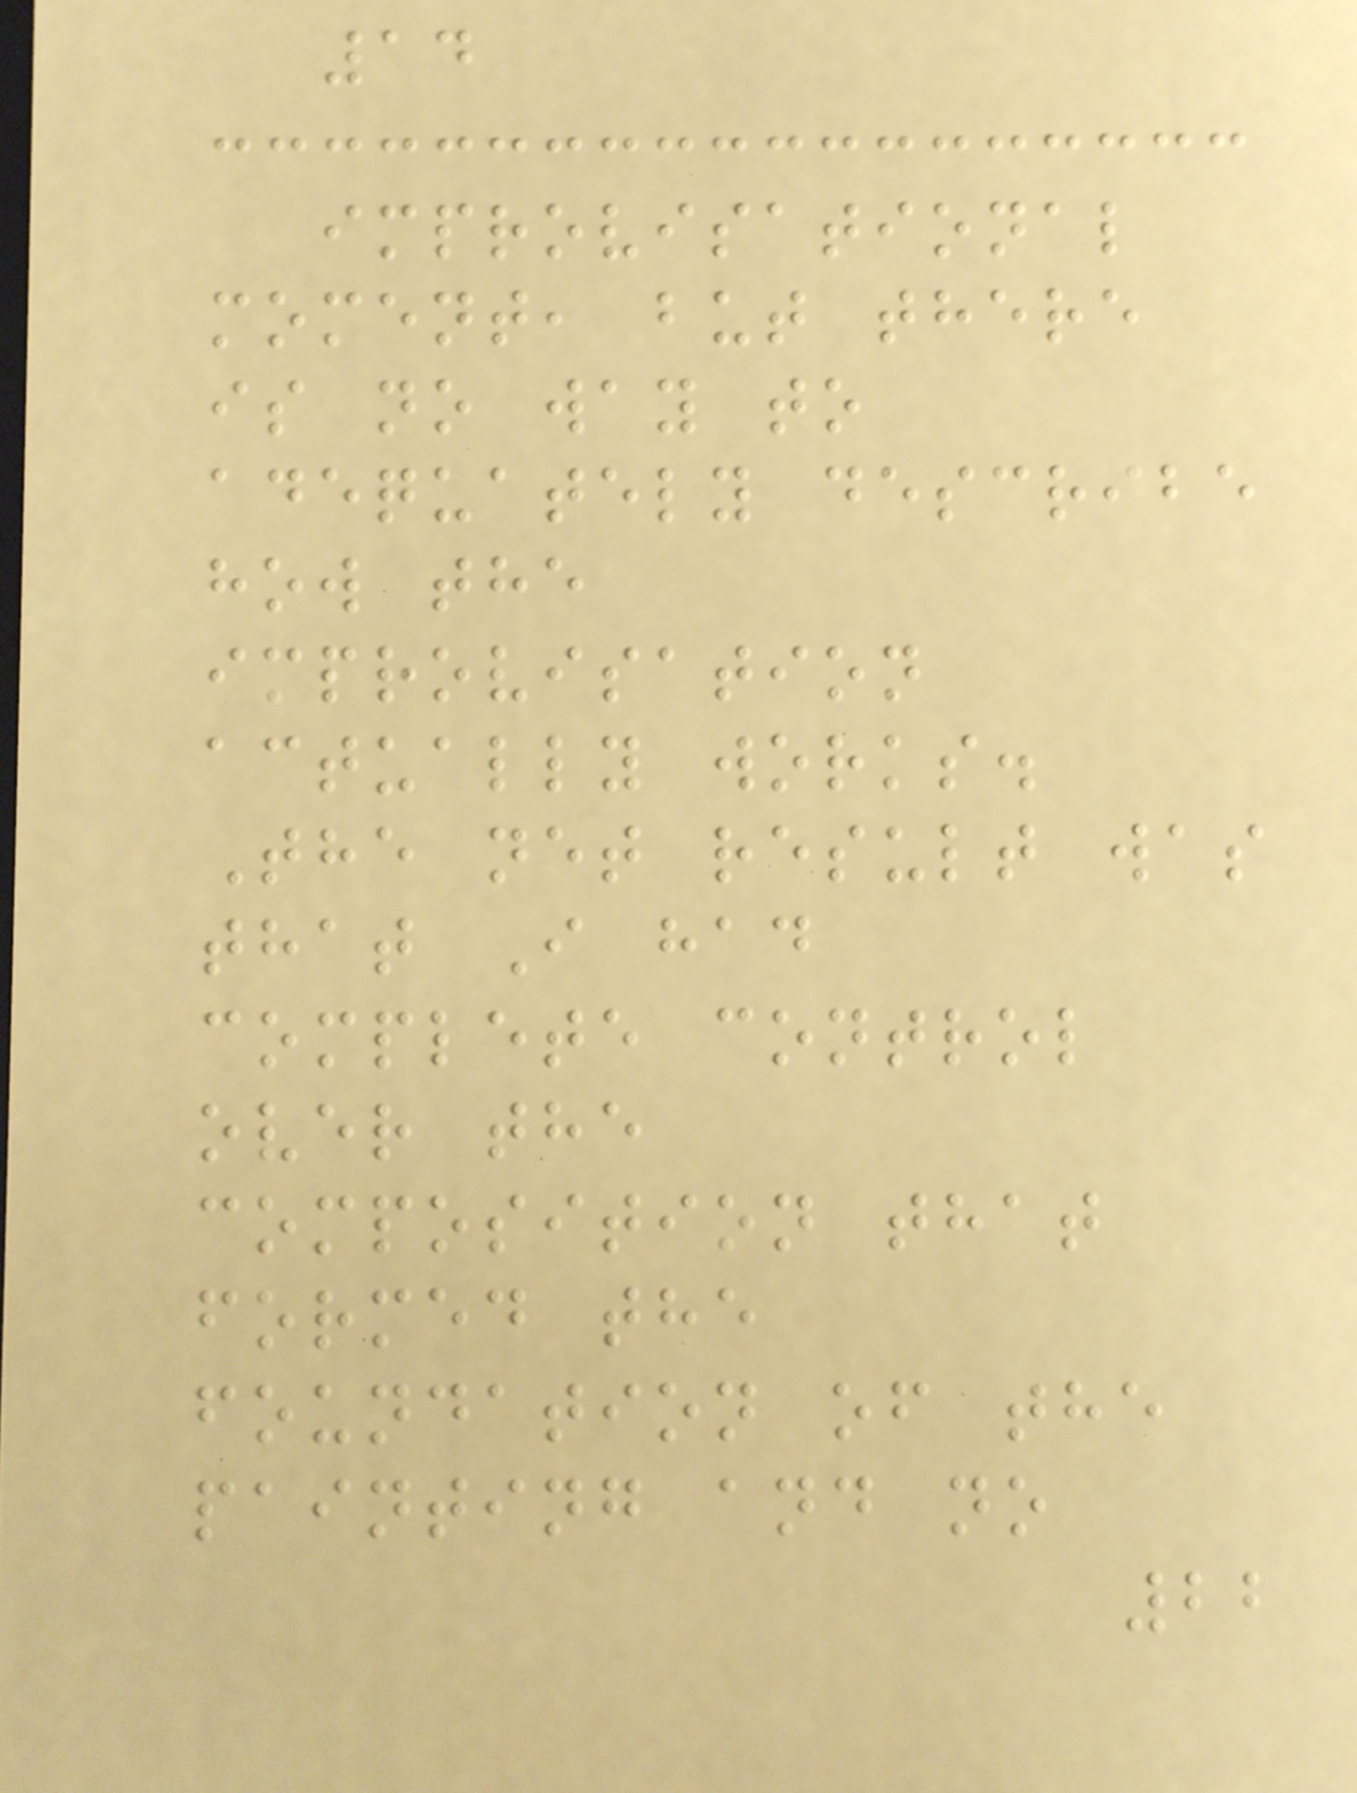14
improvisational
moment, but there
is no way to
adequately describe
how the
improvisation
actually works.
The net result was
that I had
complete control
over the
composition that
formed the
foundation of the
painting and no
22
